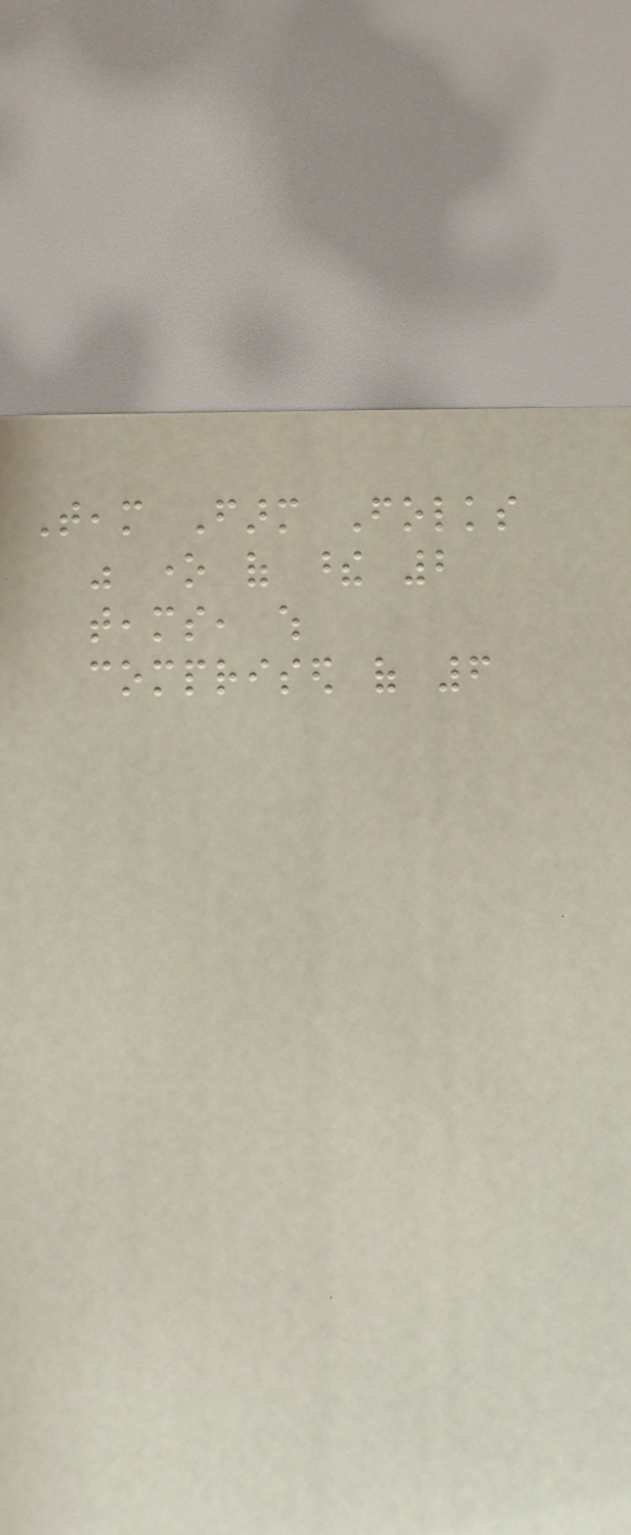Team Farm Folks
was one of these 2
teams, which
comprised of 6
